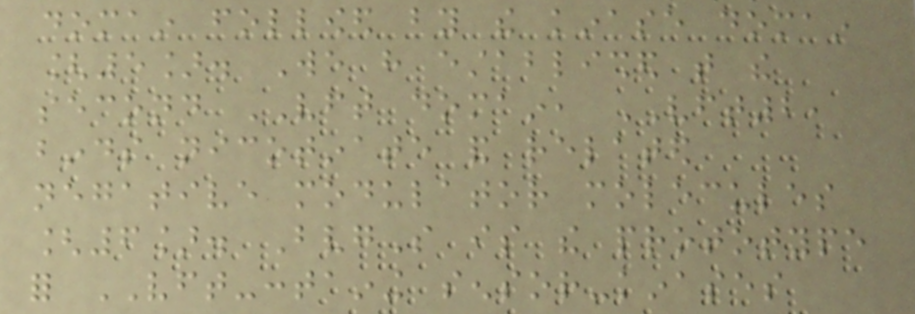domain followed by the kinase domain
[5]. We have established that the
second VFT domain, VFT2,
binds nicotinate and related
negative modulator molecules
[6]. BvgS is the prototype
for VFT-containing sensor-kinases
